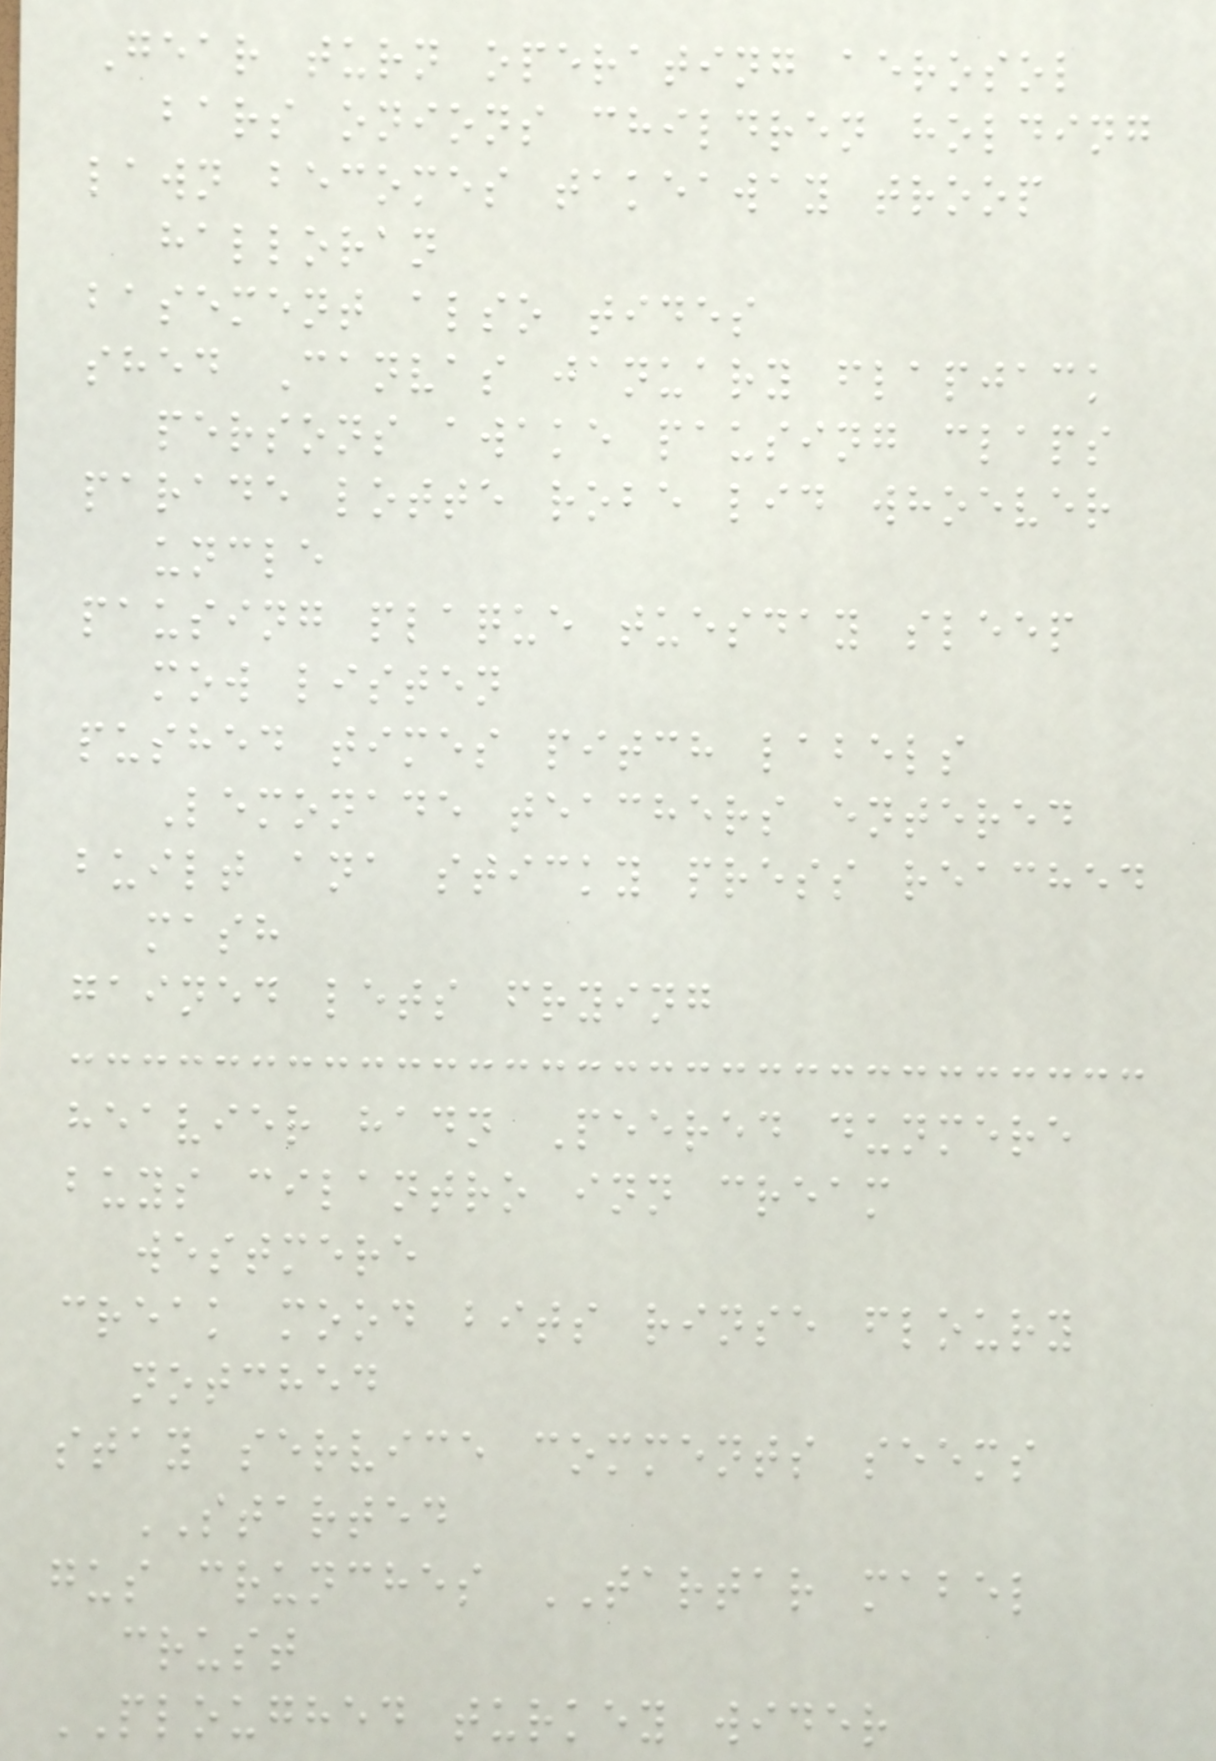Gear turn operating aerosol
bars onions children holding
lawn becomes takeaway troop
halloran
basement also tides
shed Canvas january flapjack
persons awake pausing claps
parade lotte robe lid whoever
uncle
pausing plaque tuesday sleep
mow listen
pushed times pitch labels
Lemonade teachers entered
built ana sticky press reached
mash
gained lets frying
heavier hadn Peered dunmere
buys cilantro inn cream
westmere
creak mood bits rinse floury
notched
stay service comments seems
STARTED
gus crunches TARTAR mabel
crust
PLOUGHED turkey wider
